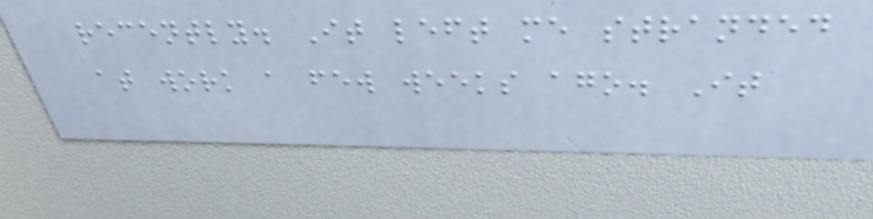recently. It left me stranded
at work a few weeks ago. It
